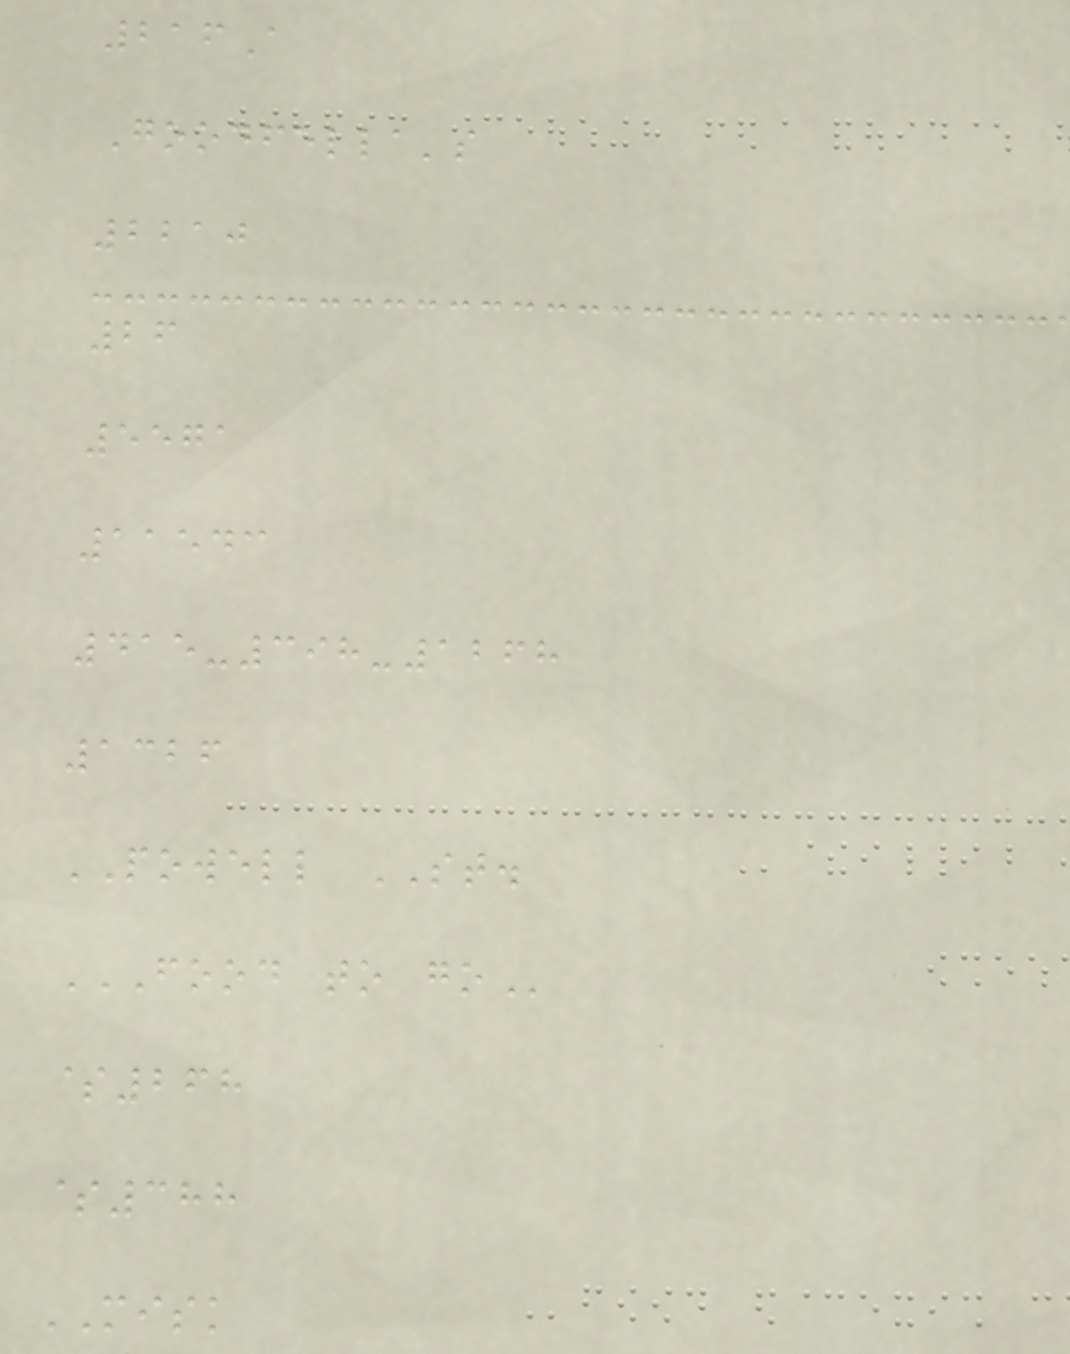216A
Goodfella's
2210
26
5571
11543
415-398-1268
1326
POWELL ST.
FOOD TO GO
$268
$388
MISK
